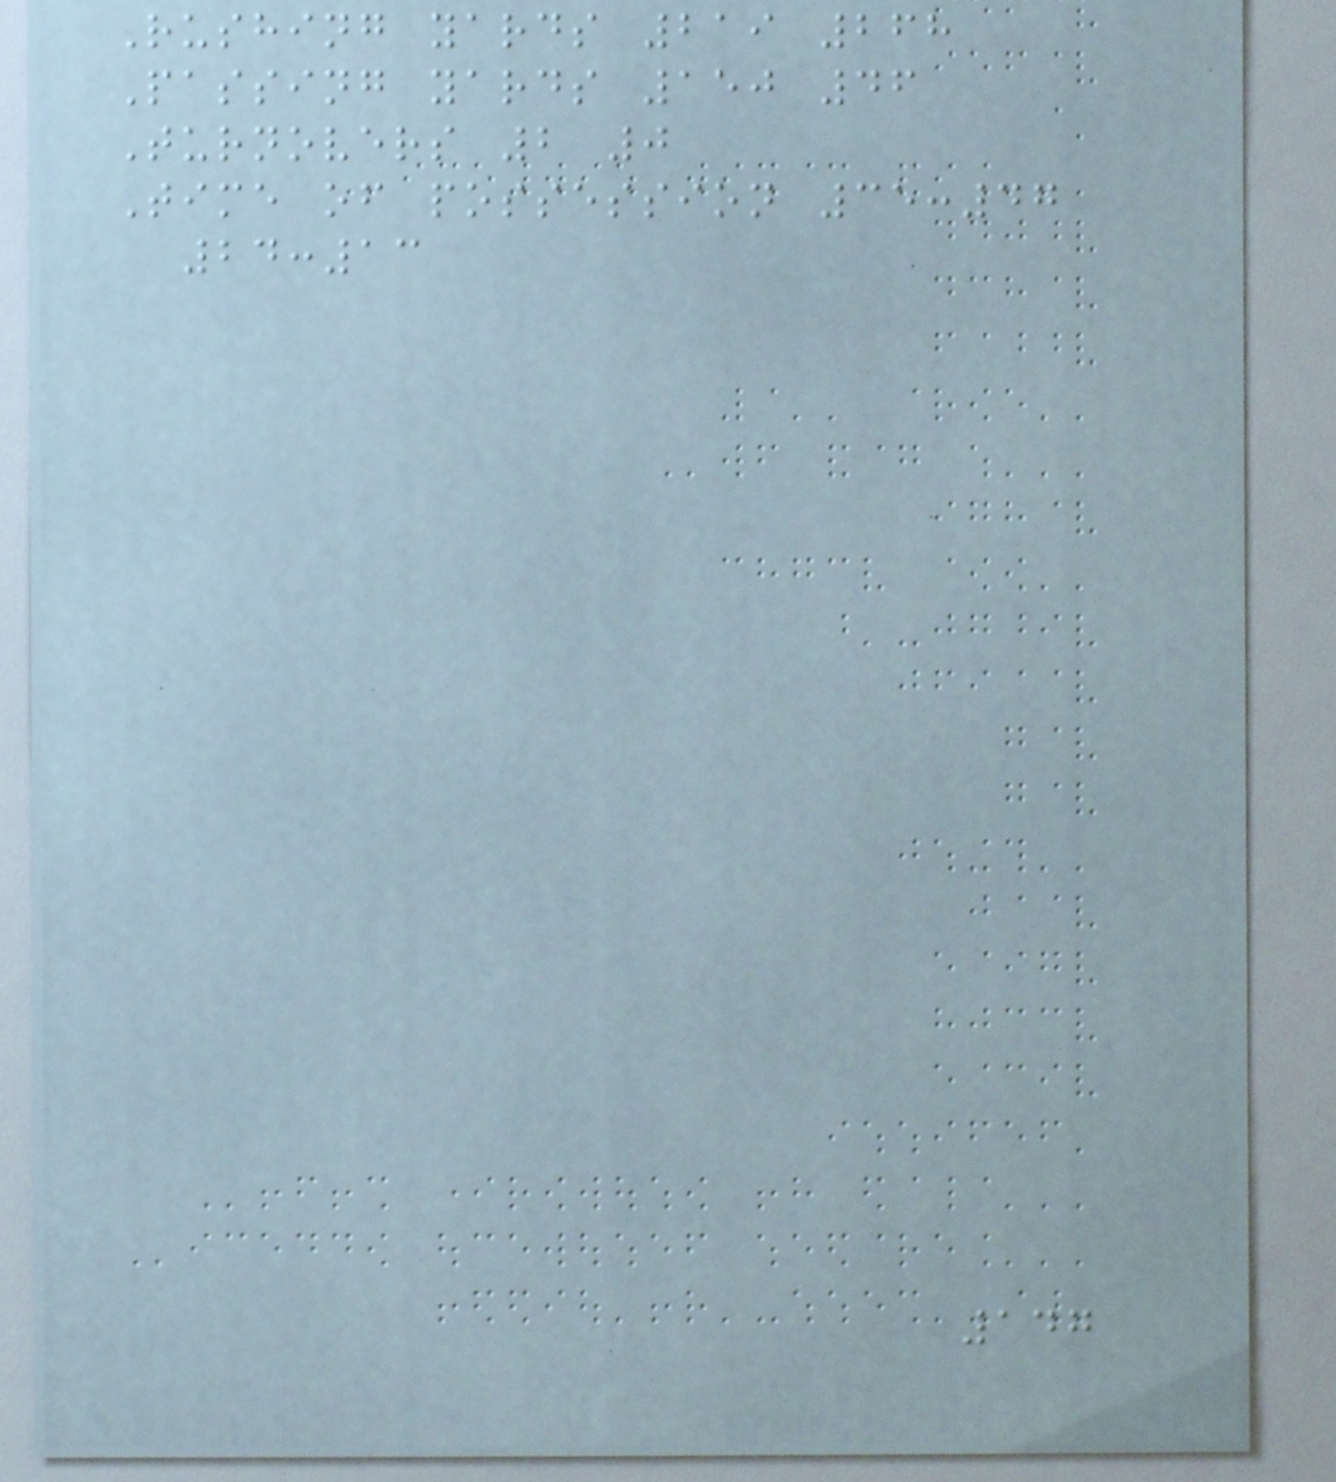Rushing yards 219 268
Passing yards 150 46
Turnovers 2 0
Time of possession 35:47
24:13
147
